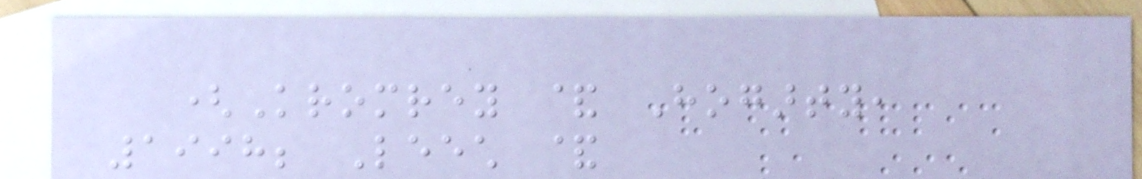(Kromrey & Hogarty,
1998; Leech &
